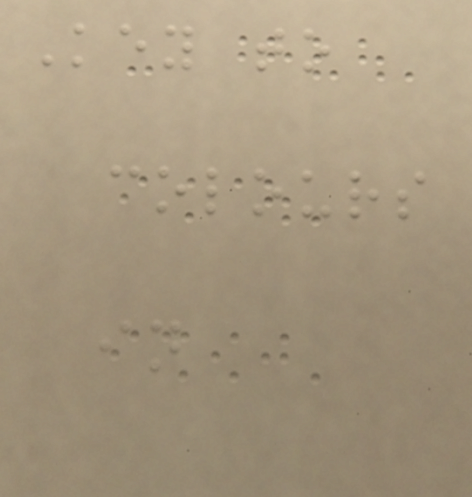Key to
colours
in
